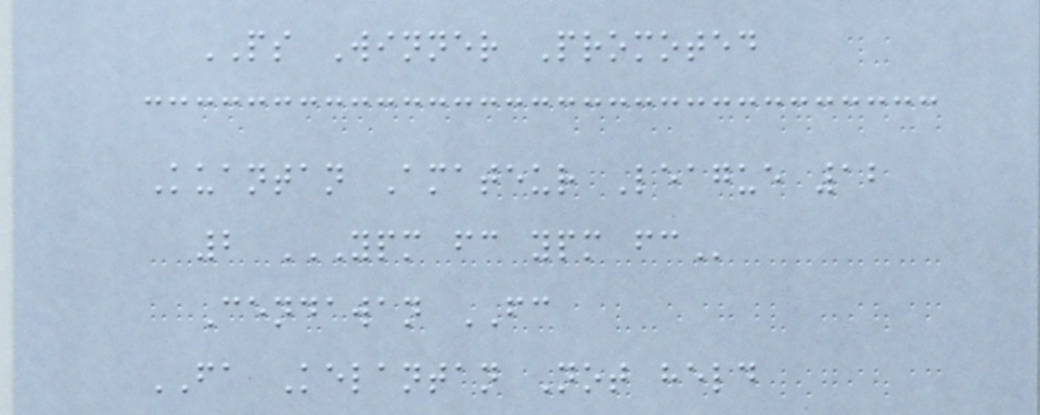PS Winner Promoted
Kuantan Amateur League 12
2 YPM FC YPM FC
Cendawan FC
FA Kelantan Not held
